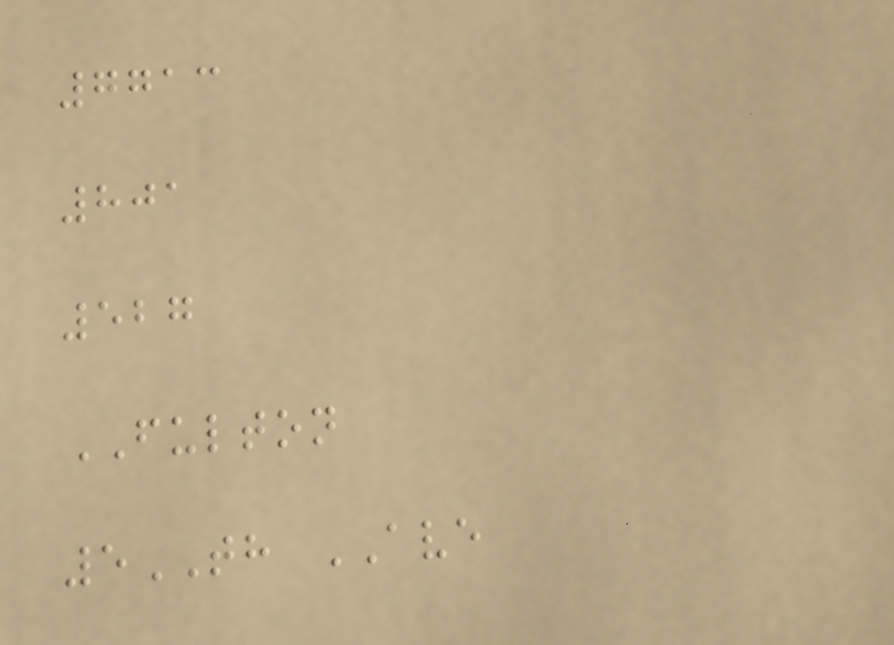7713
801
527
FULTON
5TH AVE
